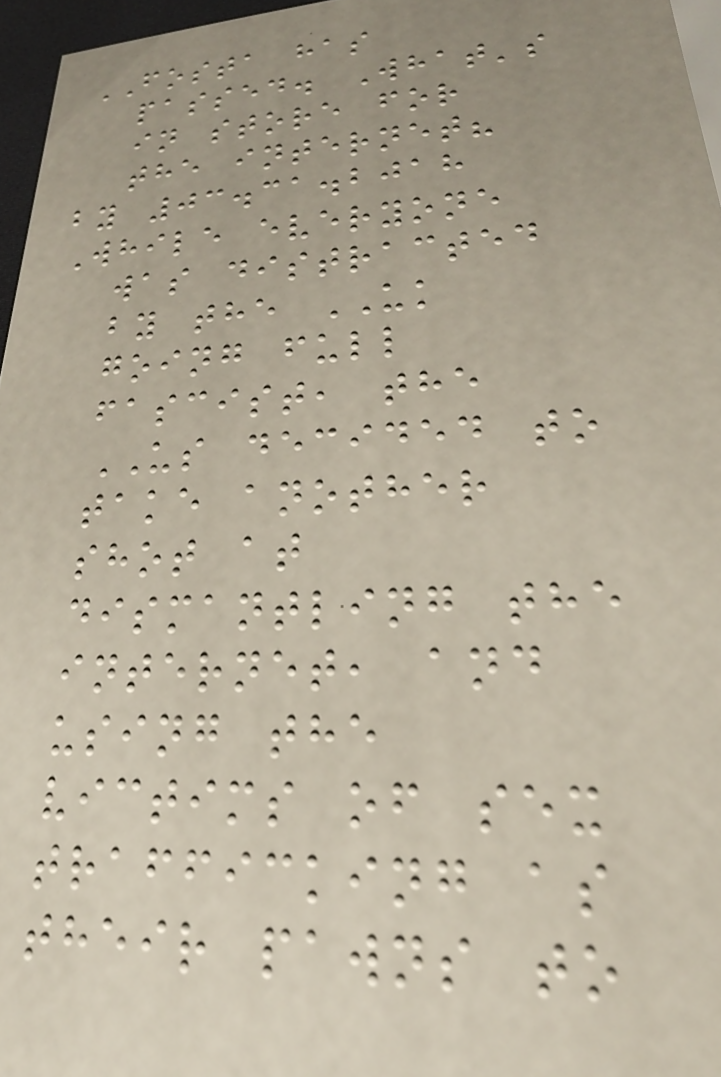FOSTA has
passed. What's
in store for
the internet?
by 03.31.2018
While everyone
was distracted
by the UK
going full
fascist, the
US decided to
take another
shot at
dismantling the
internet, and
using the
victims of sex
trafficking as
their pawns to
